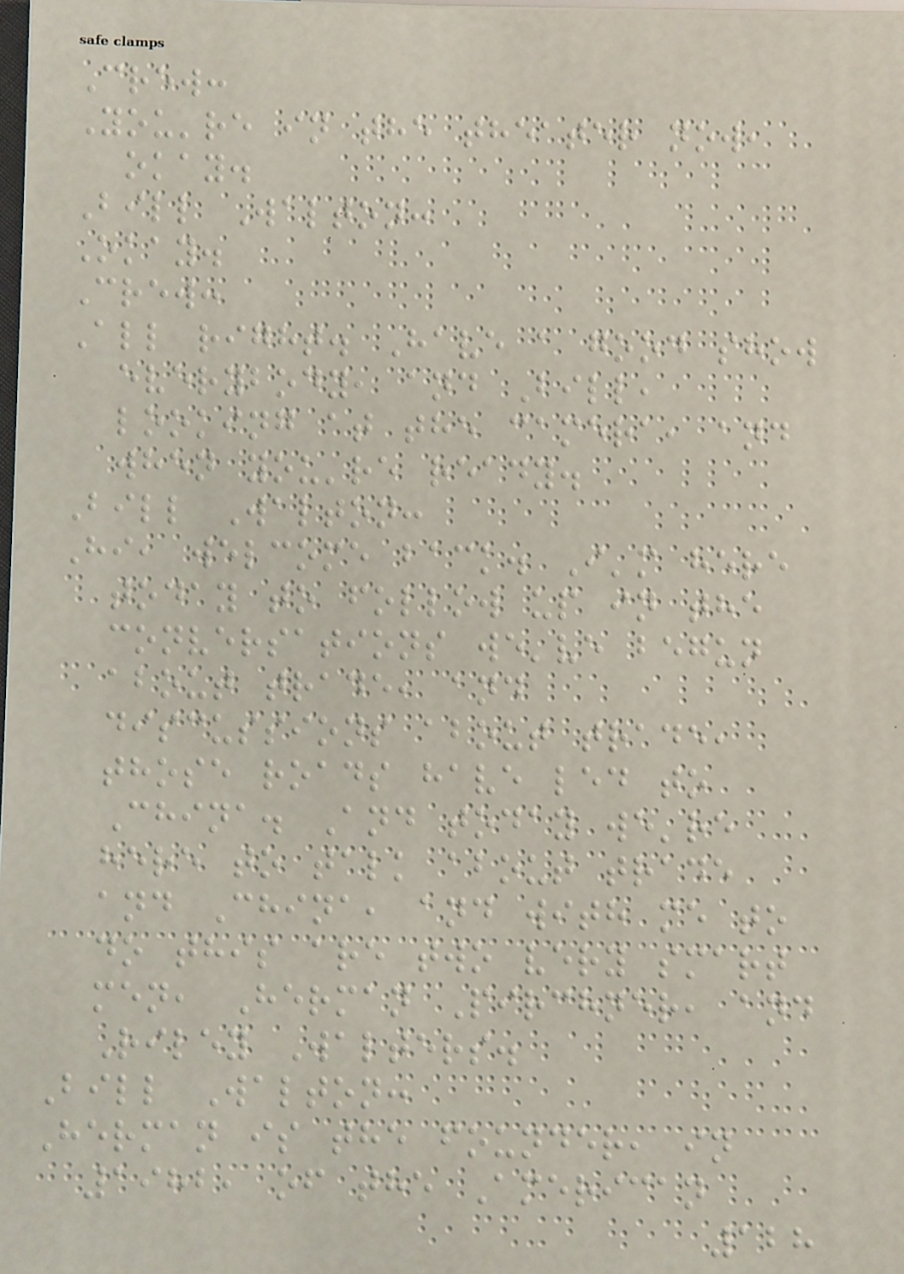Crew:
You're in the theater now,
okay.
Bill Walton:
Okay.
Crew:
All right. Have a good show
everybody, and Bill,
looking at the camera, and
when you're ready.
Bill Walton:
Hi, welcome back. I'm here
today to follow up in the
conversations we've begun
about trade, and
discussions about trade,
those roads have led to
China. And today we're
here to talk about trade
and China, and with me to
do this are two very smart
men, Herman Pirchner, and
Riley Walters.
Bill Walton:
Herman is the founder, in
1982, of the American
128
